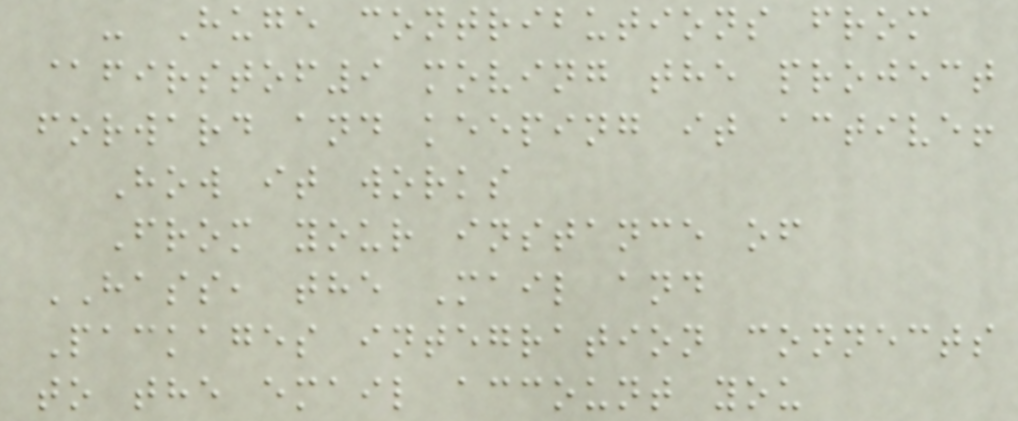- Huge contributions from
@firstof9 moving the project
forward and keeping it active!
How it works
From your instance of
HASS, the Mail and
Packages integration connects
to the email account you
